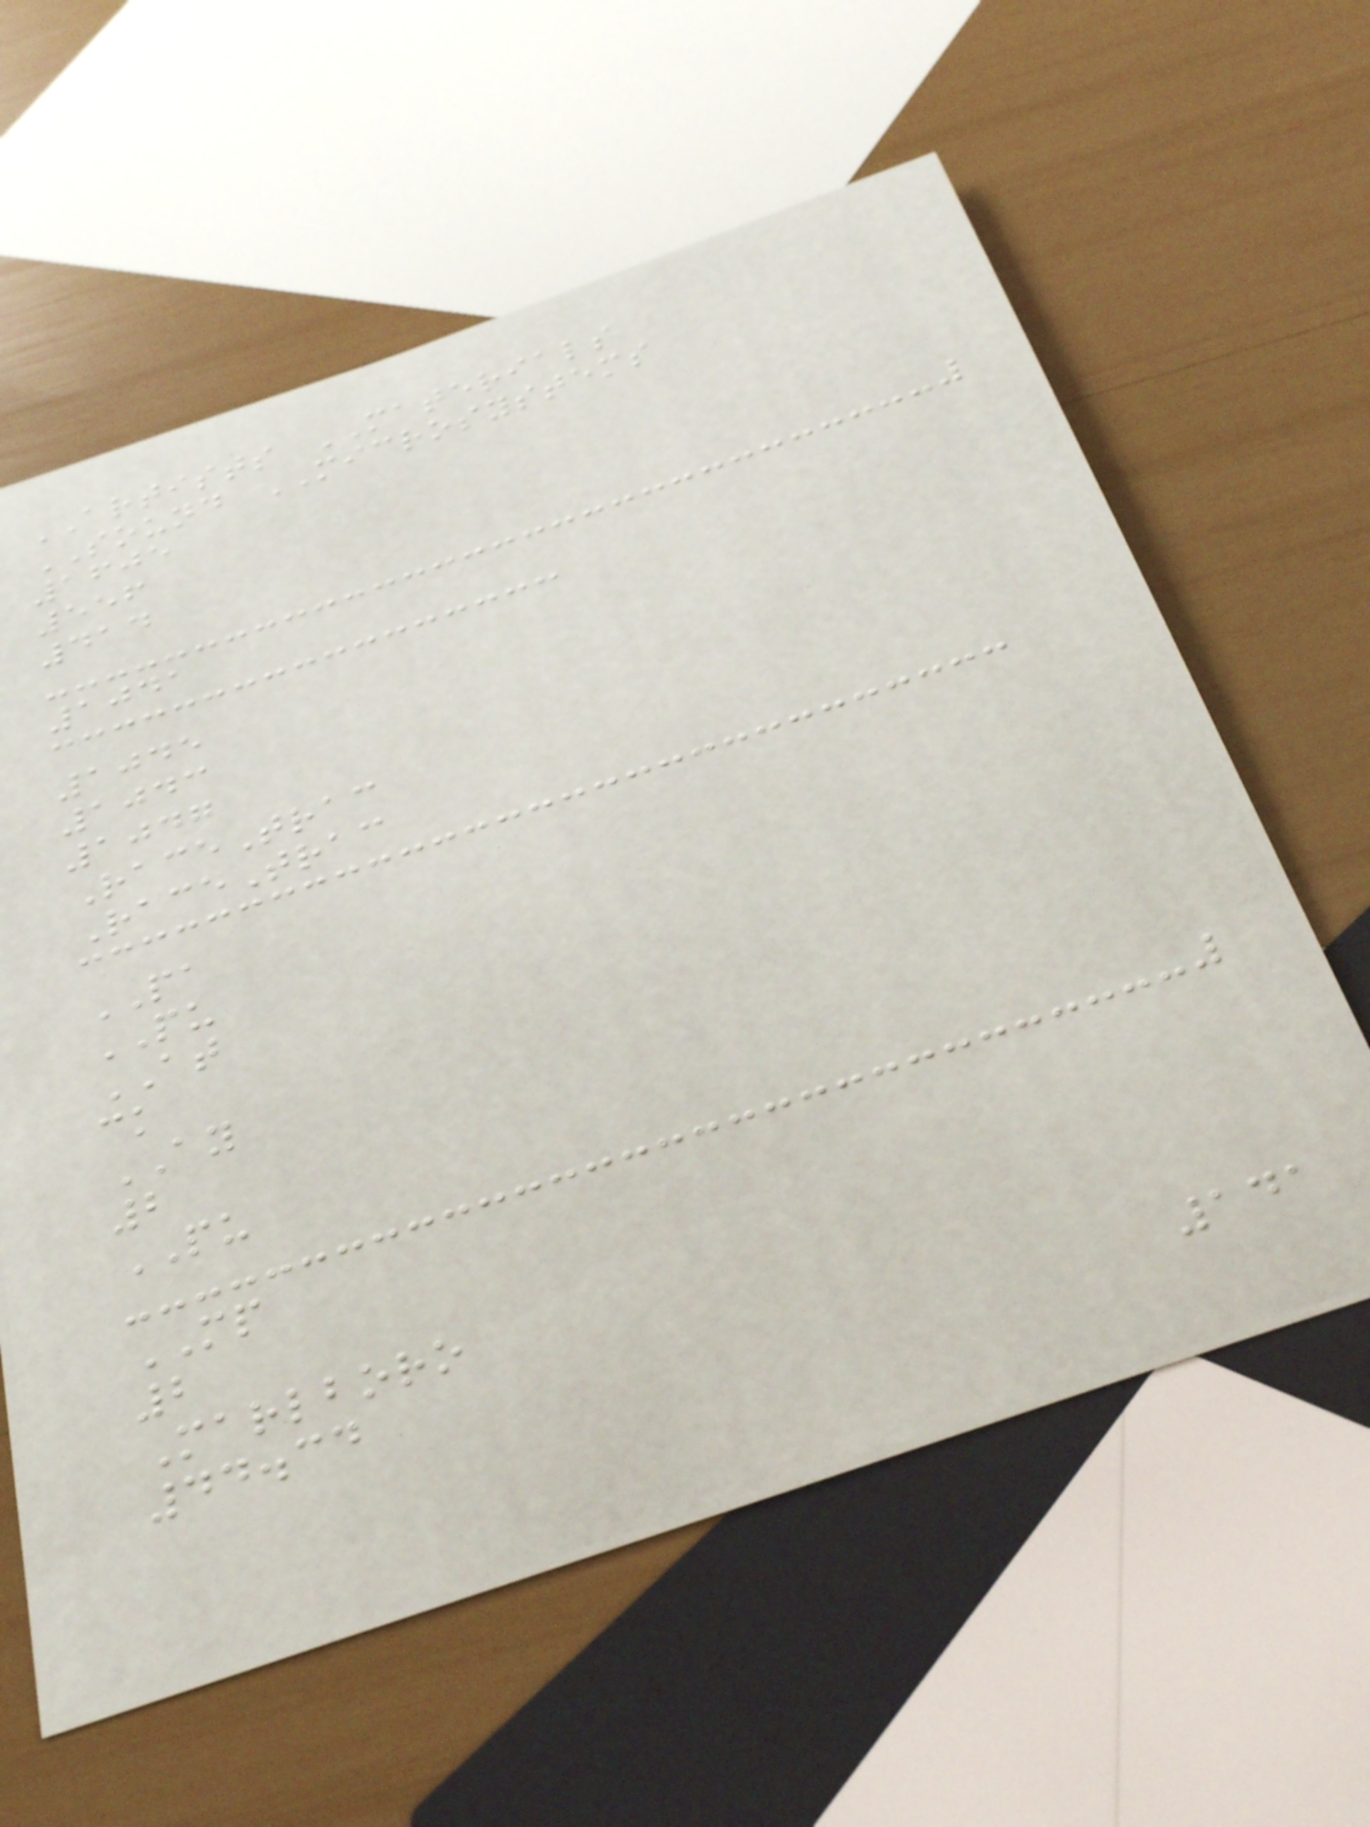ARTISTS MATERIALS
SOUND MICROSYSTEMS
1605
556
414
1041
1045
1043
1047
RaceTrac
RaceTrac
PA
PU
AT
ck
AY
2
PU
MP
2
Marlboro
44.34
141
